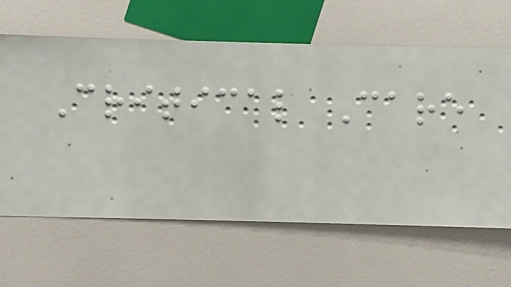Critical Care
